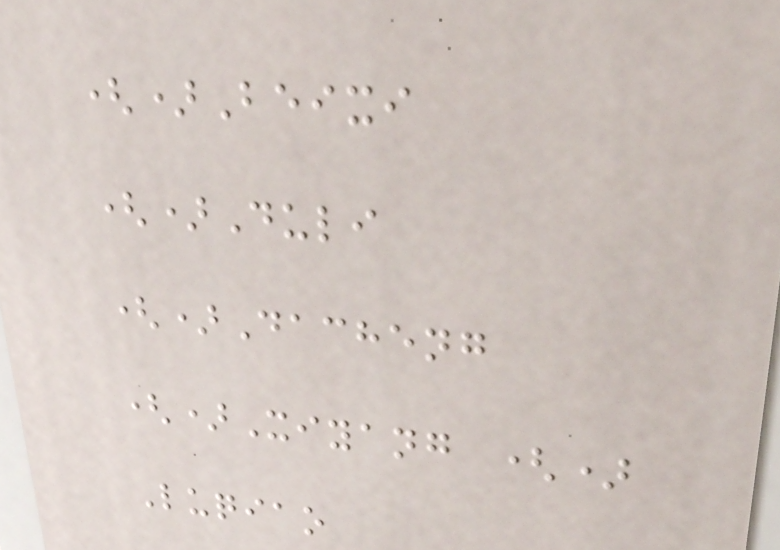()Beixi
()Duli
()Dacheng
()Xiyang ()
Luqiao
